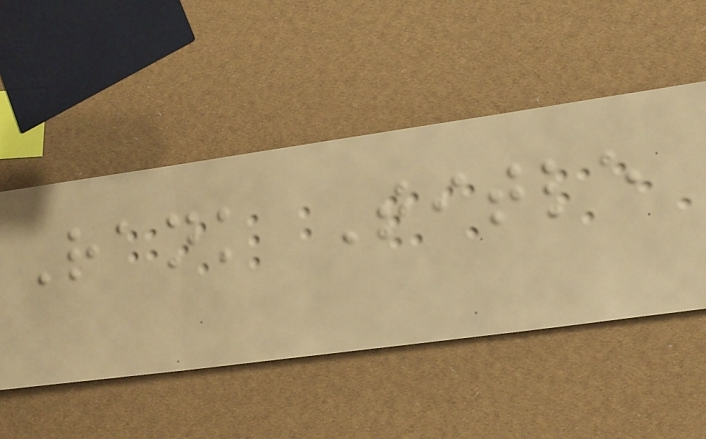Rank Title
